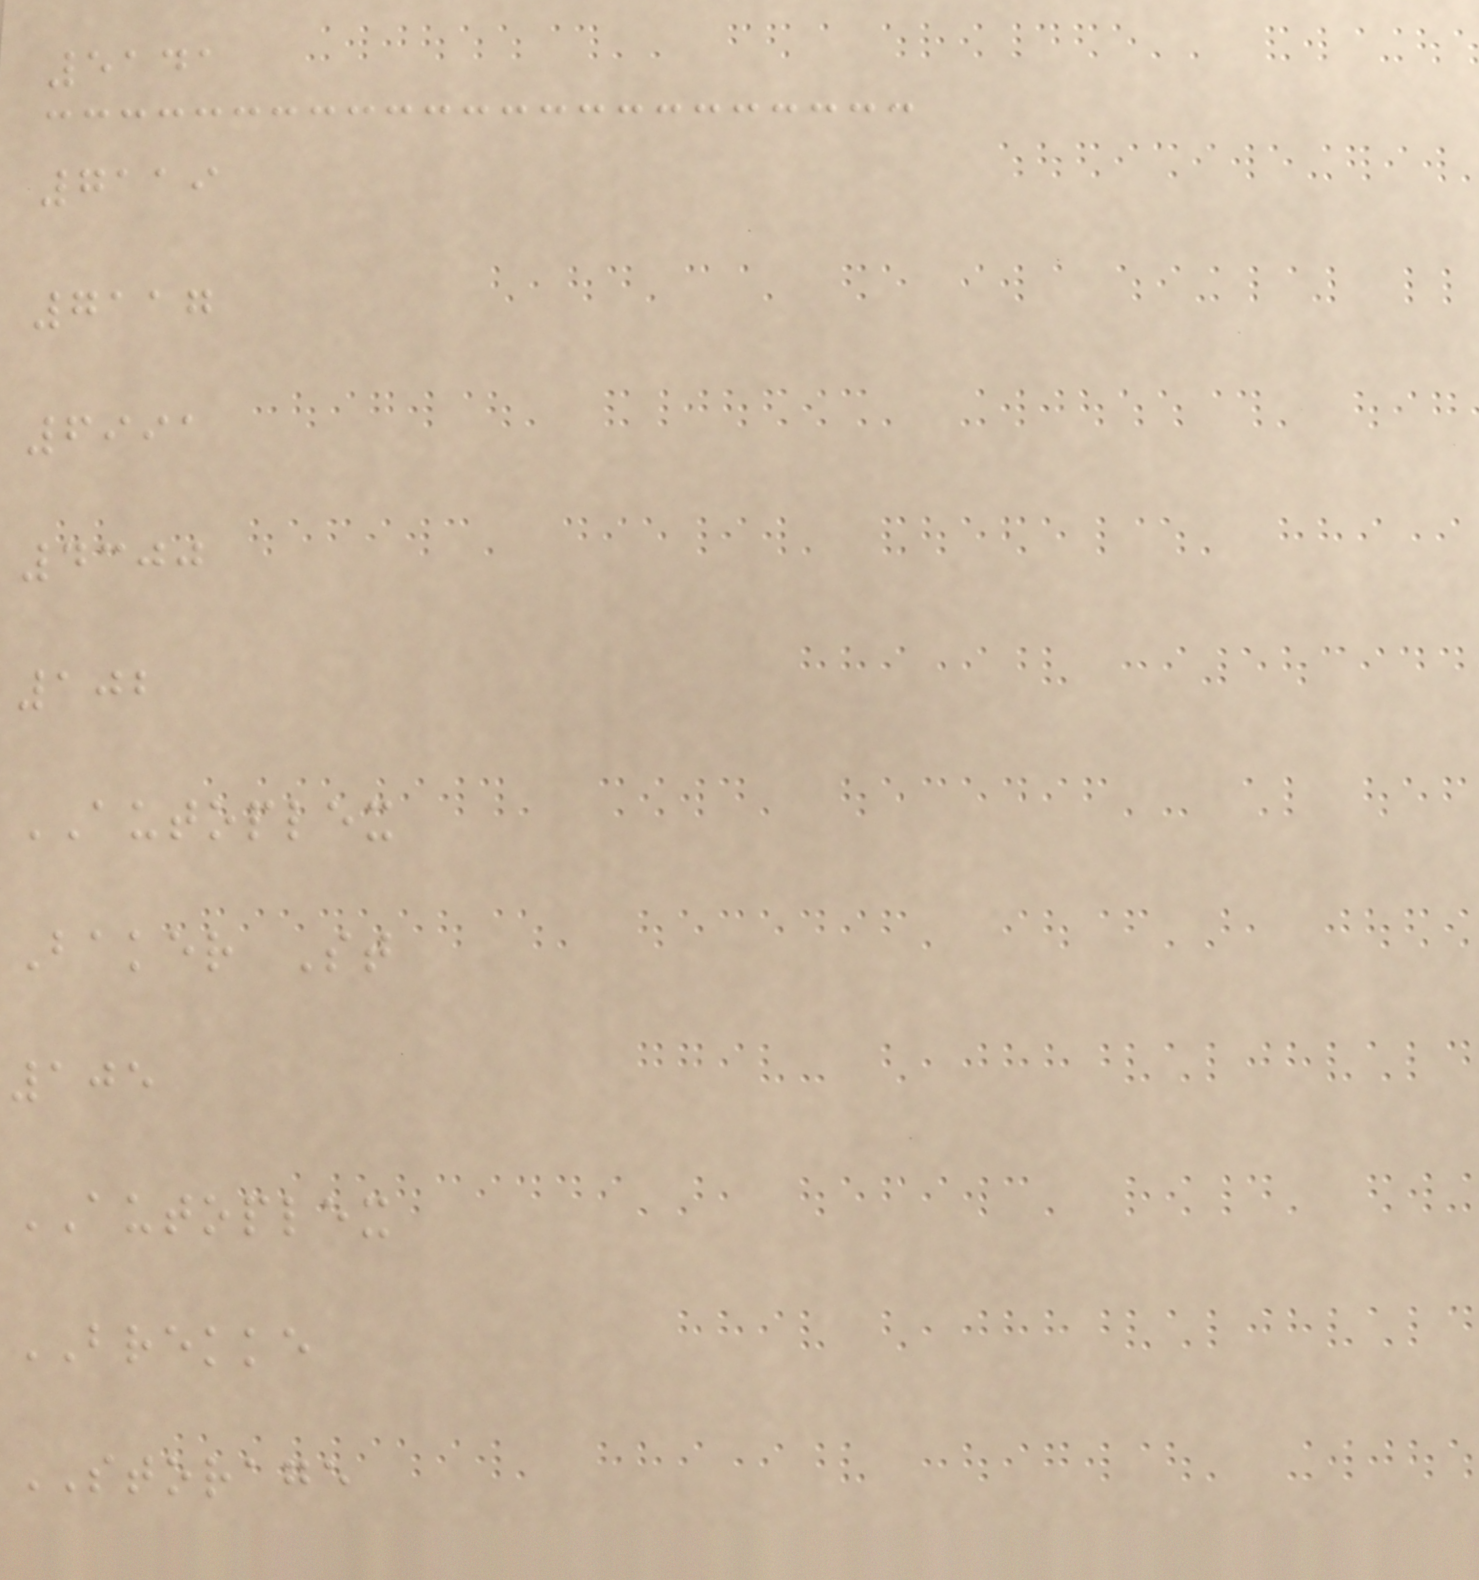5141
7119
7117
6991
4300
102
AUTOPLEX
Baker St
105
AUTOPLEX
BREKKE
STORAGE
